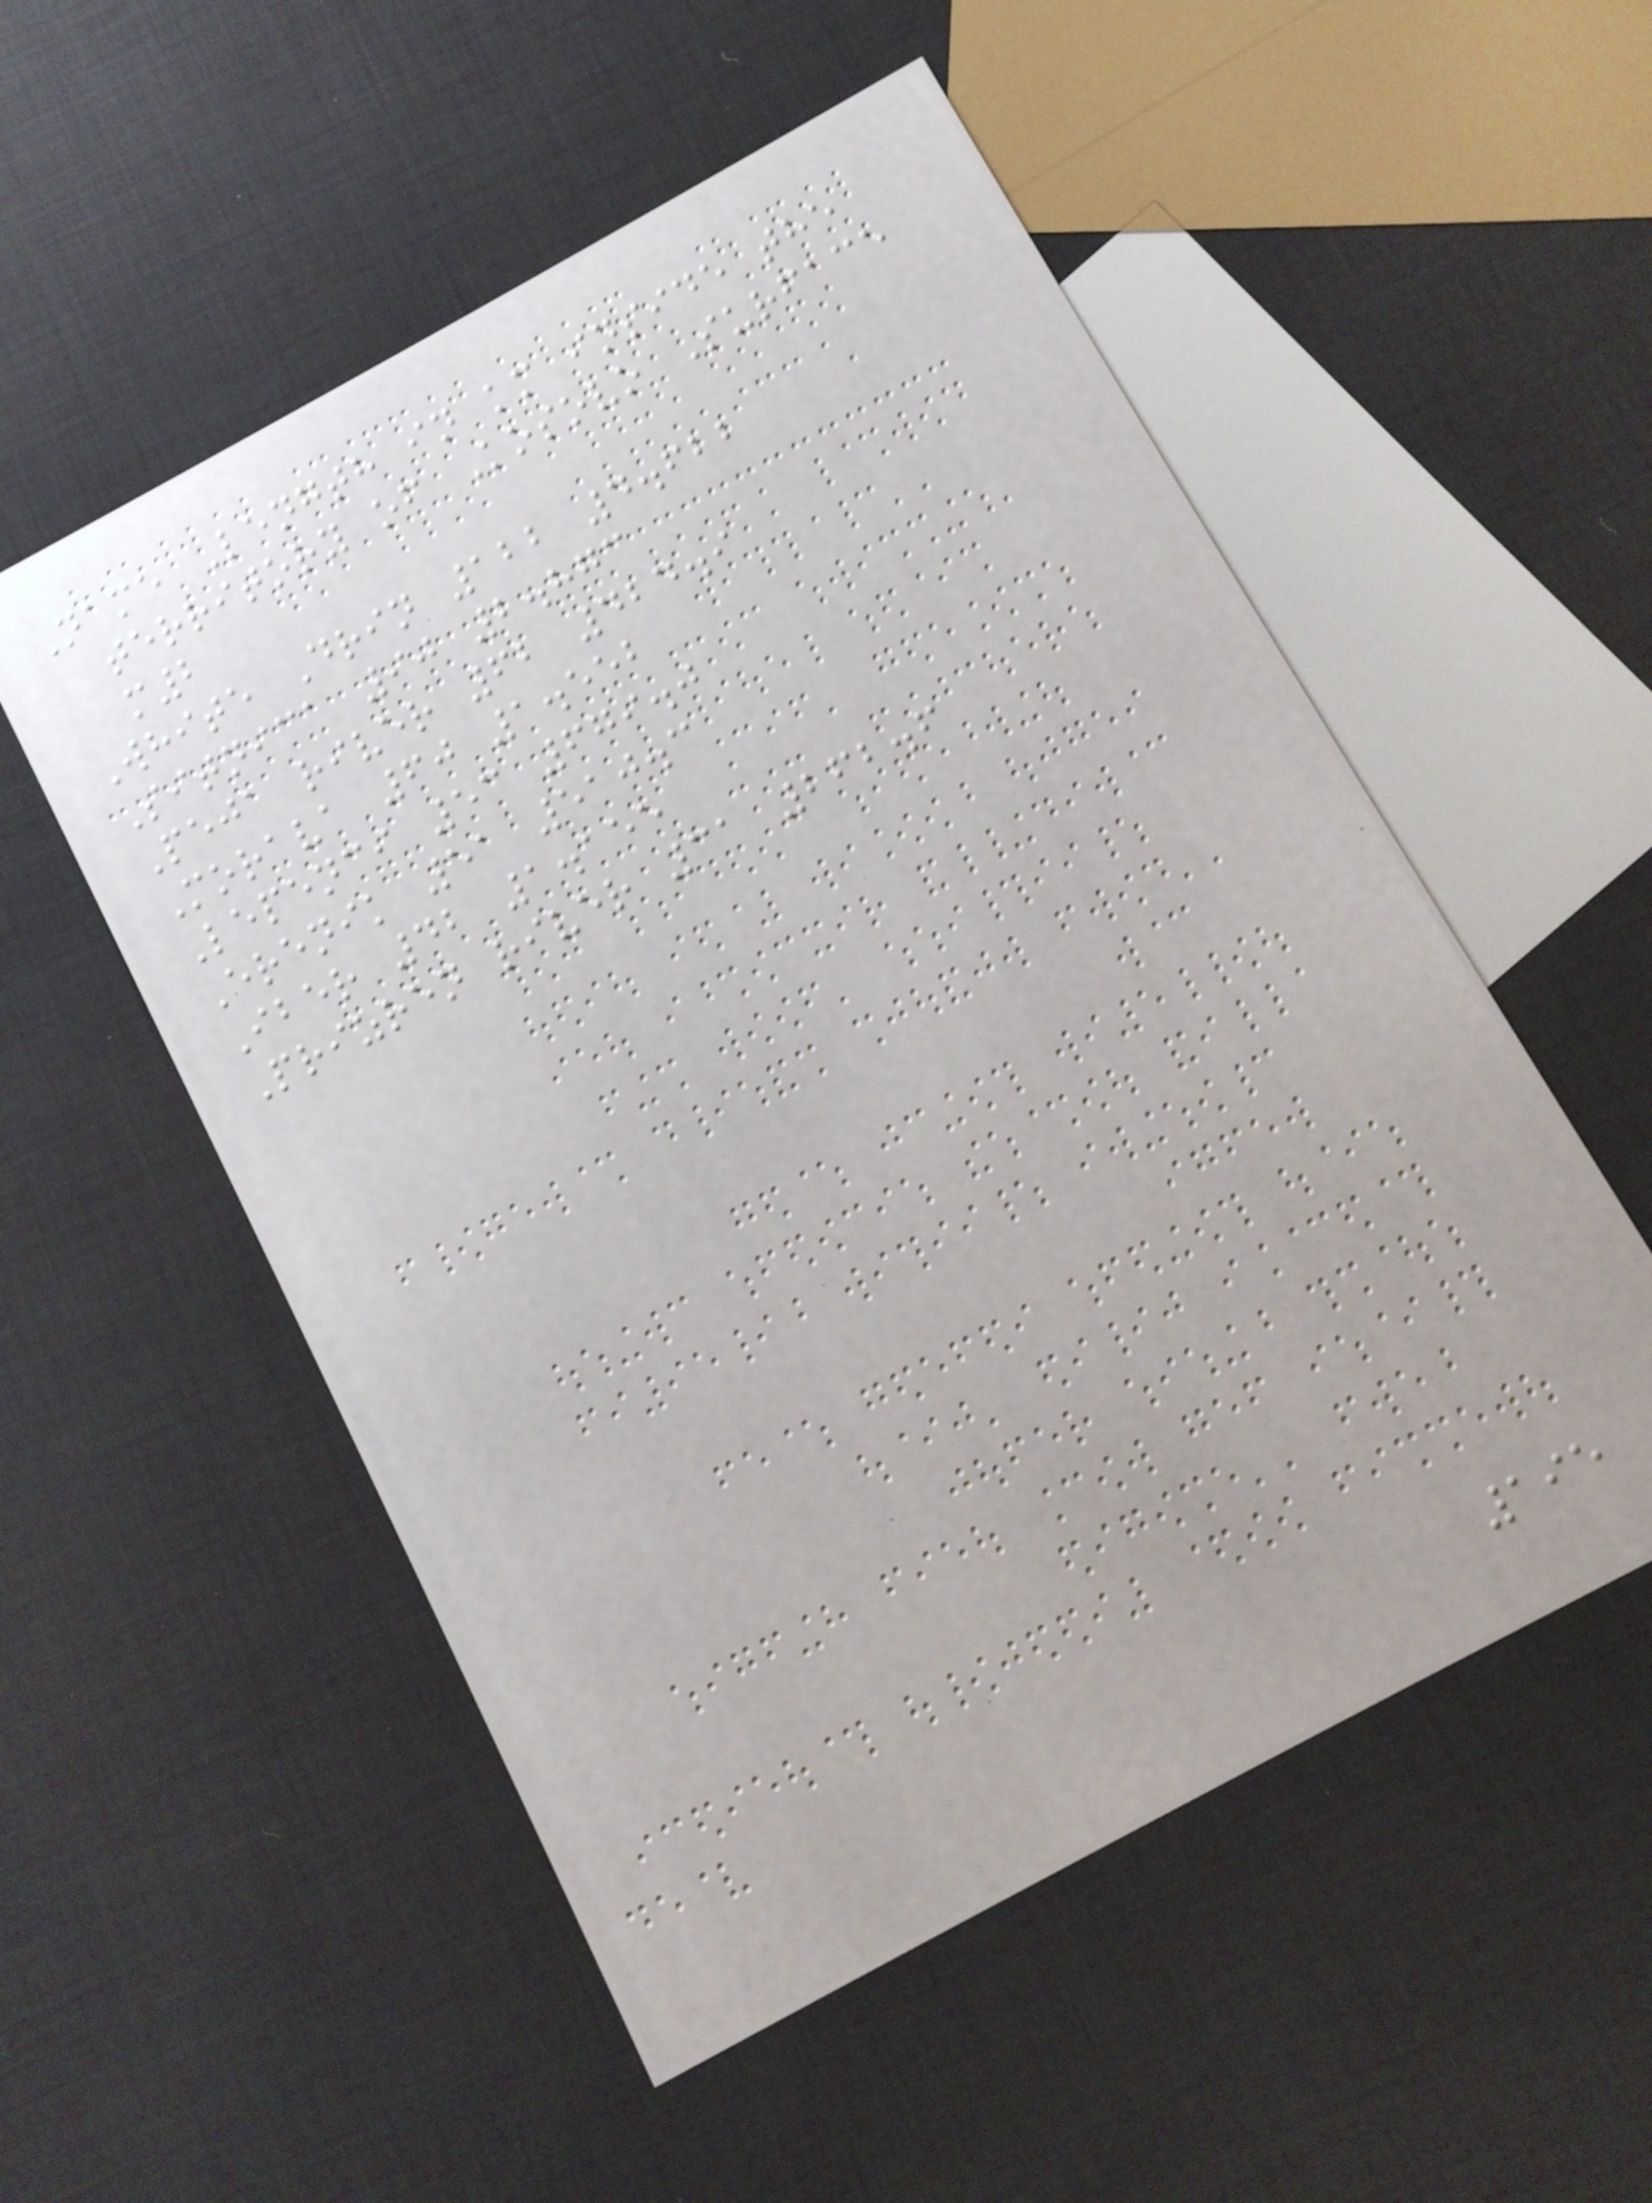Name Length in km inside the
territory of Kosovo Surface
m2
White Drin 122 4.622
Sitnica 90 2.873
Peja river 62 424.9
Morava 60 1.552
Lepenci 53 679.0
Erenik 51 510.3
Iber 42 1.155
Prizren river 31 262.6
195
